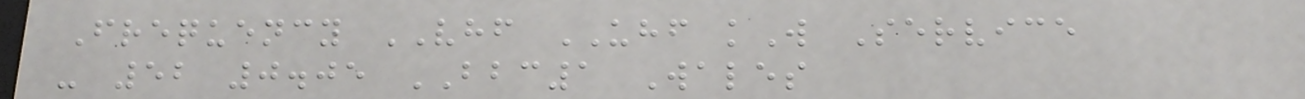Frequency VHF UHF kW Service
- 52 0.05 BBC1 Wales
